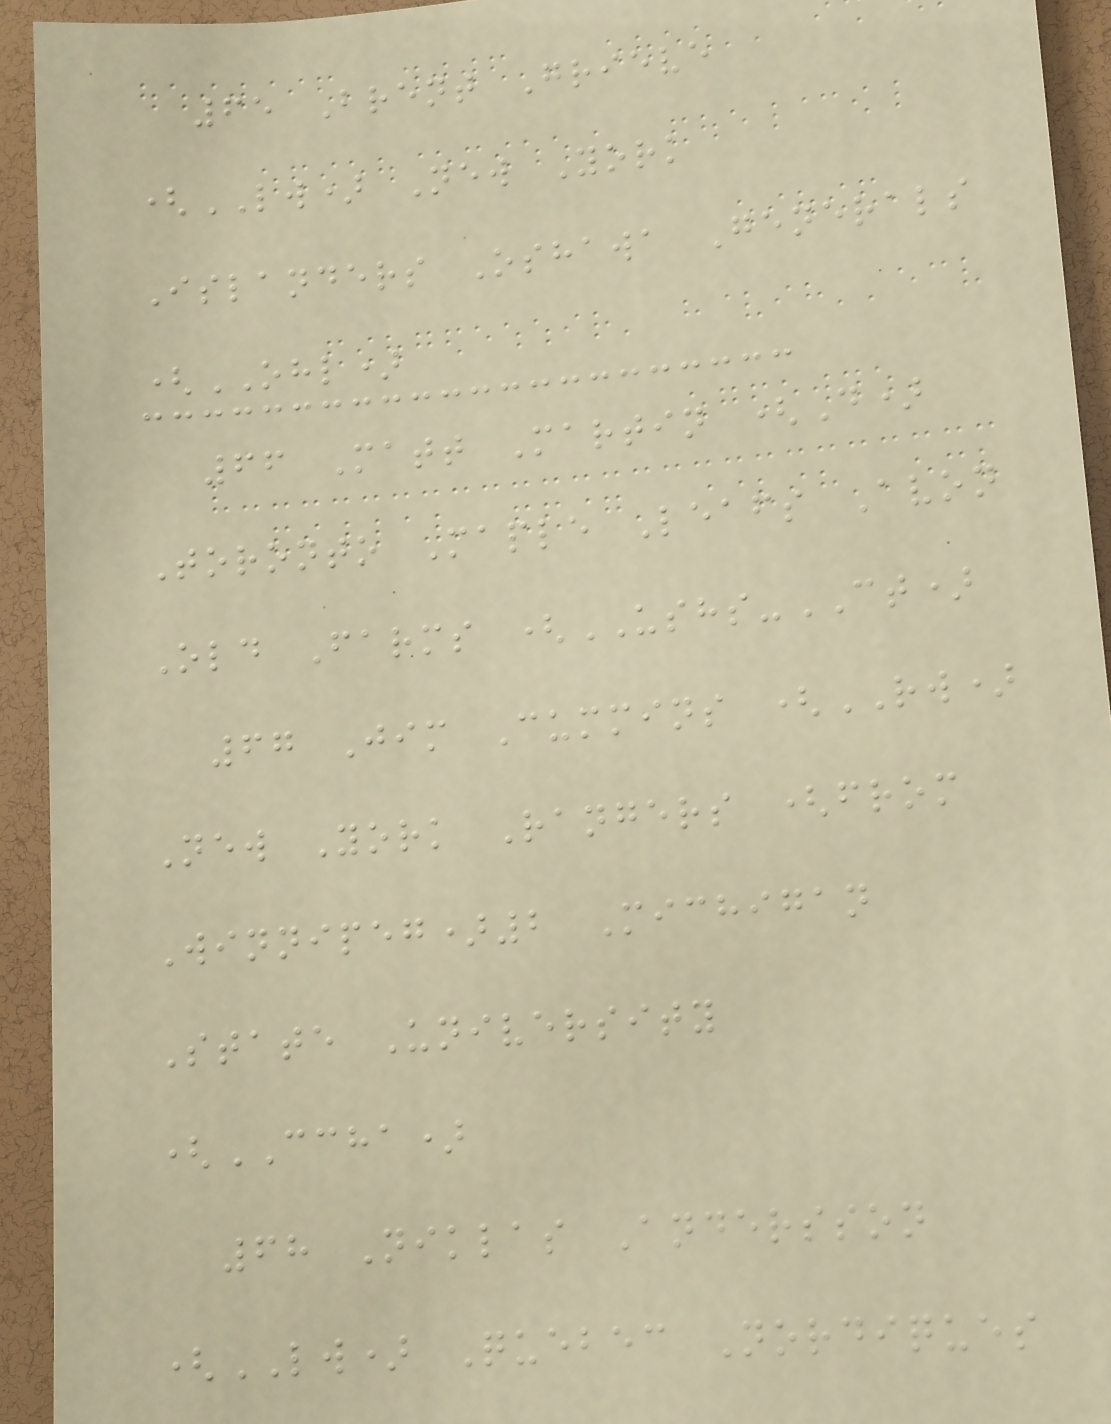65 Brent Grieve
(LW) New York
Islanders Oshawa Generals
(OHL)
66 Matt Martin (D)
Toronto Maple Leafs Avon
Old Farms (USHS-CT)
67 Jim Cummins (RW)
New York Rangers (from
Winnipeg)2 Michigan
State University
(CCHA)
68 Niklas Andersson
(LW) Quebec Nordiques
